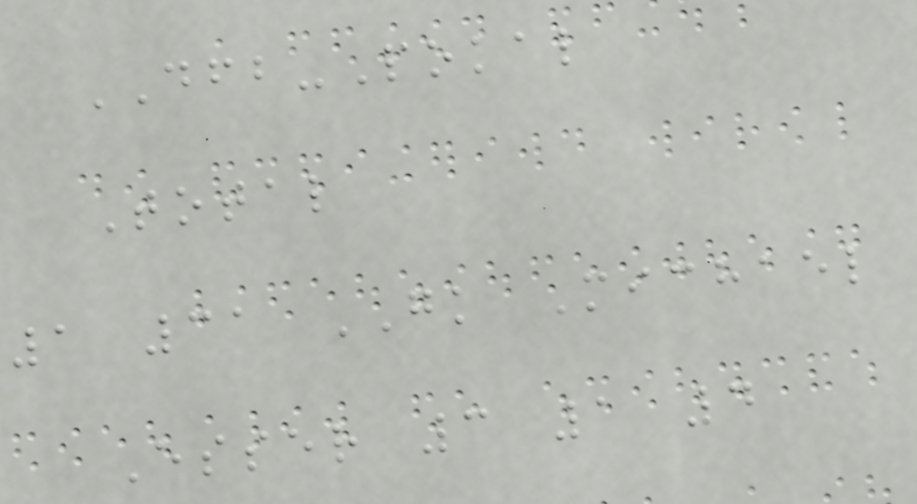DFB-Pokal
Total
1 31 GK Michael
Esser 3 1 4
